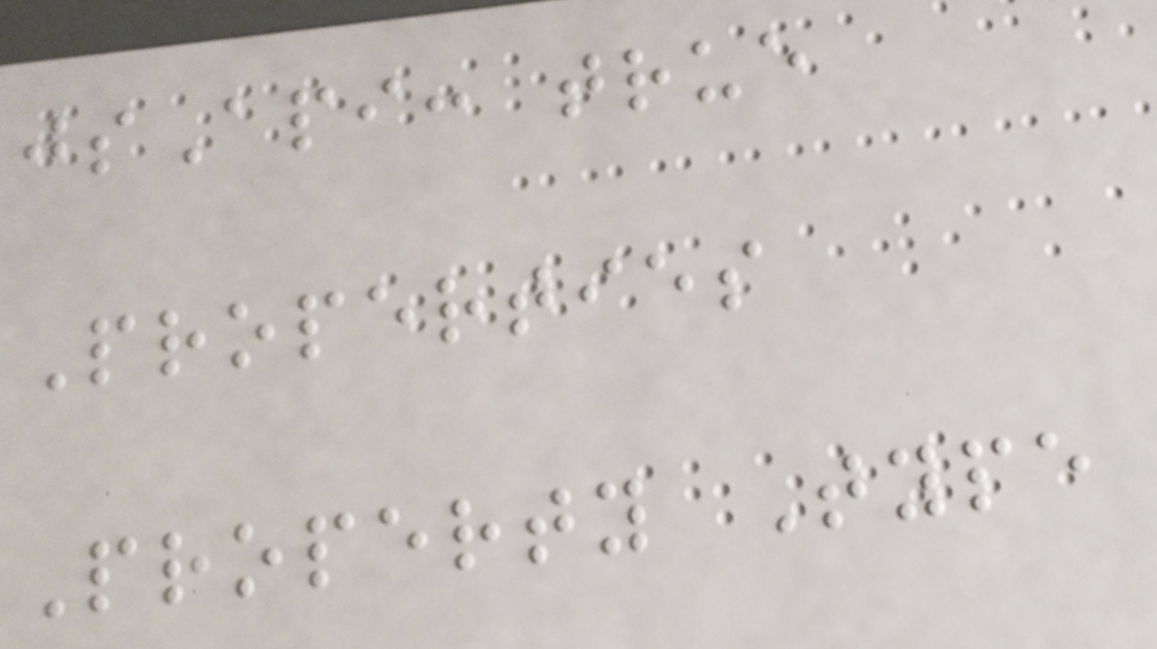jsApi: true
Properties
Property Type
